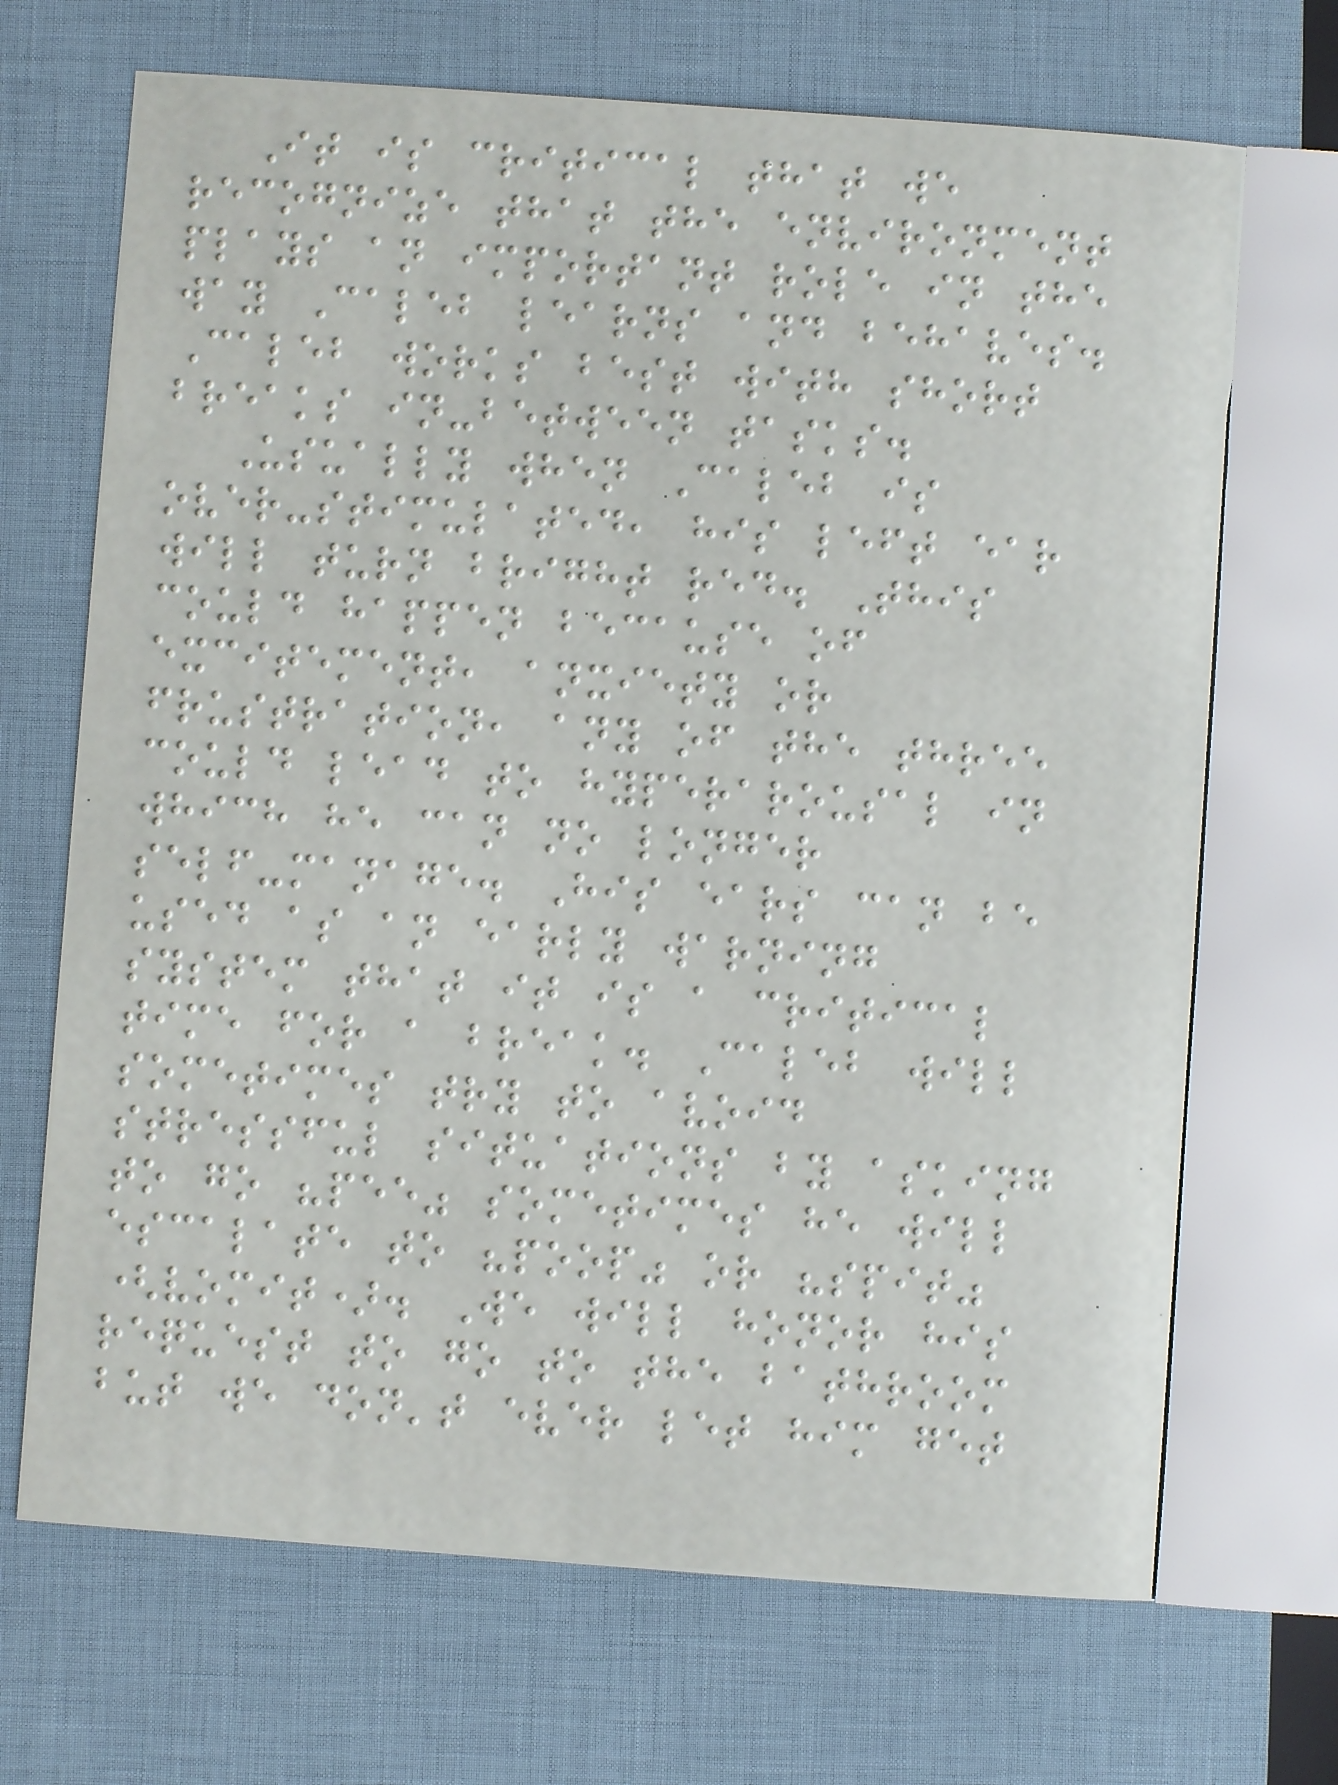It is critical that we
recognize that the environment
plays an important role in the
way Caleb learns and behaves.
Caleb works best with short
breaks in-between tasks.
Usually when Caleb is
over-stimulated, his left ear
will turn bright red. This
could happen because of
excitement, anxiety or
frustration, any of the three
could lead to hyperarousal in
which he can no longer
self-manage. His ears can be
used as an early warning
system that it is a critical
time for a break. Caleb will
sometimes try to avoid
stressful situations by asking
to go "pee" sometimes he will
escalate to "poop" or "spit"
(vomit). We will honor his
request to go to the bathroom
but we don't ever let him get
